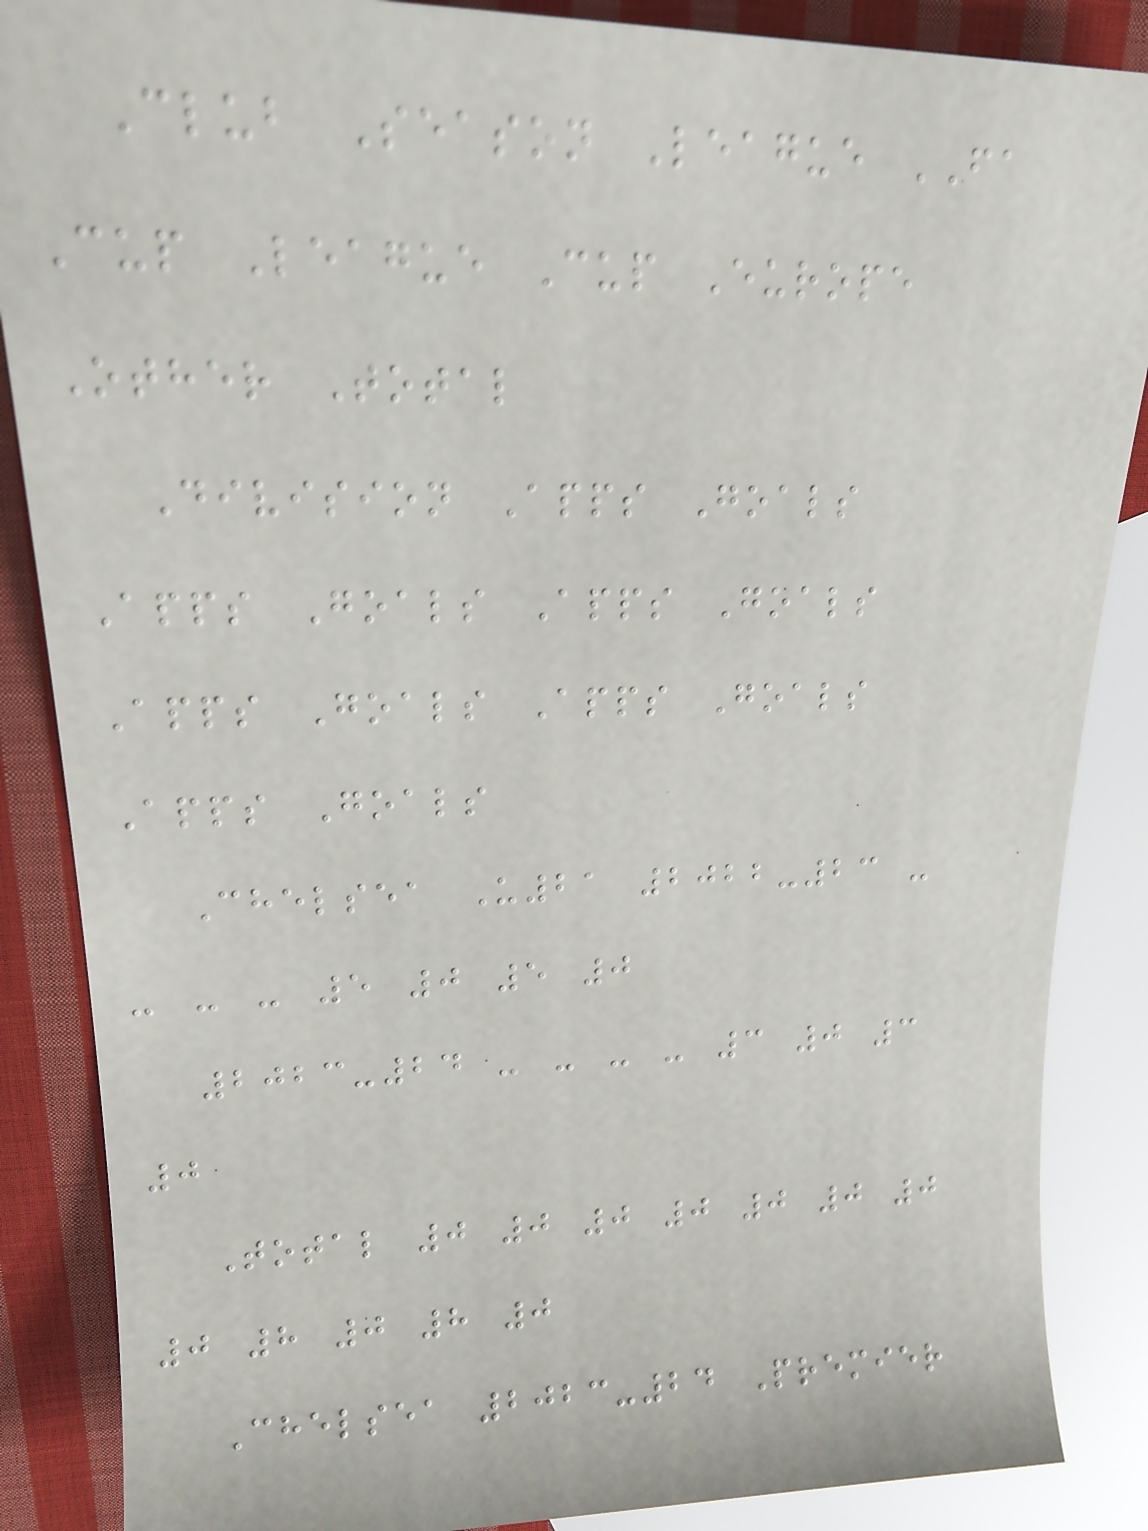Club Season League FA
Cup League Cup Europe
Other Total
Division Apps Goals
Apps Goals Apps Goals
Apps Goals Apps Goals
Apps Goals
Chelsea U21 2022-23 -
- - - 5 0 5 0
2023-24 - - - - 3 0 3
0
Total 0 0 0 0 0 0 0
0 8 0 8 0
Chelsea 2023-24 Premier
